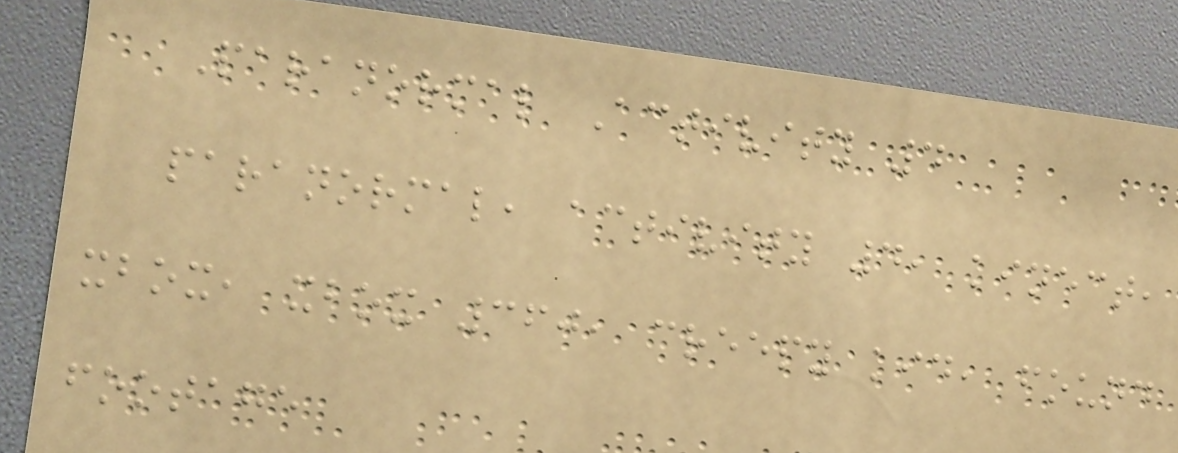Paranormal Activity 4
paranormal, activity 4, kinect,
xbox, xbox 360, creepy kid, found
footage
